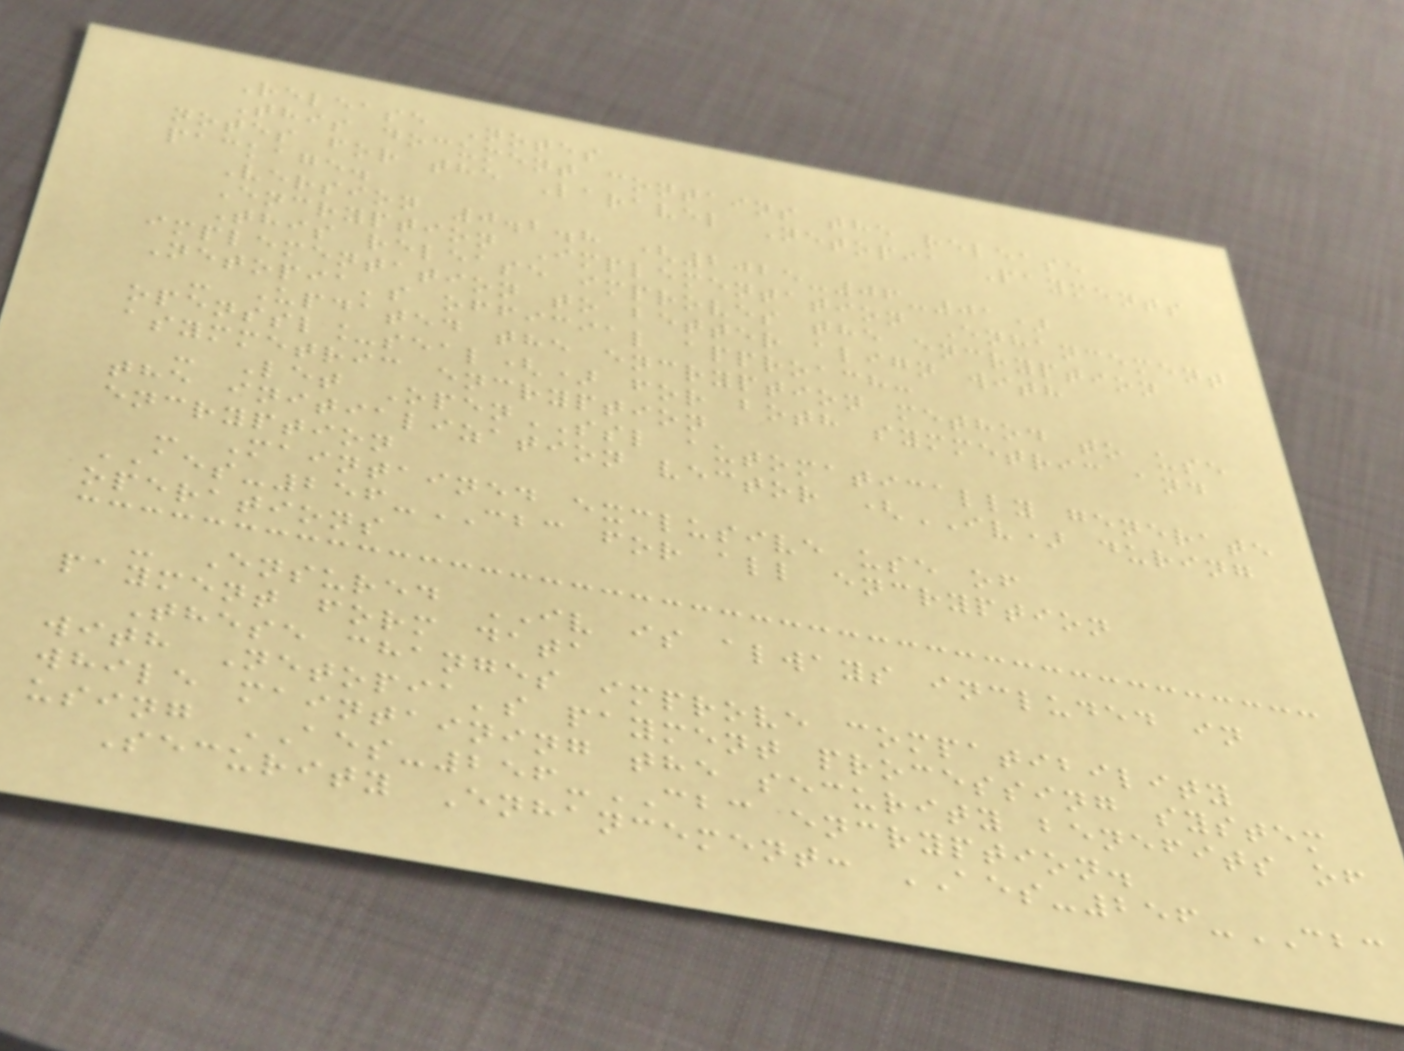Release Notes
This document contains the release
notes for the Laravel Netopia Payments
package.
Version 0.2.8 (2025-06-01)
Encryption Implementation Enhancement
This release improves the encryption
implementation to better align with
Netopia's official approach:
- Updated the encryption method to use
openssl_seal() for both symmetric and
asymmetric encryption
- Let OpenSSL automatically generate
the initialization vector (IV) during
encryption
- Maintained exclusive use of
AES-256-CBC for all encryption
operations
- Ensured IV is always included in
payment form data
These changes improve compatibility
with Netopia's payment processing system
while maintaining the security benefits of
using AES-256-CBC encryption.
Security Enhancement: AES-256-CBC
